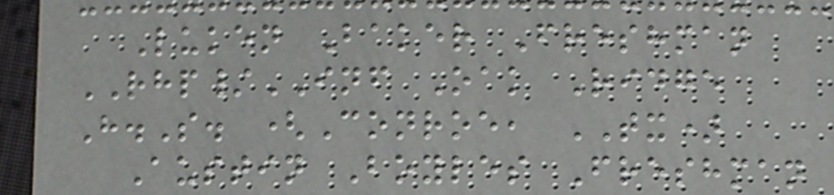Luken Baker Freshman
RHP/INF Oak Ridge
H.S. (Conroe, TX)
Austin Boyles Freshman
